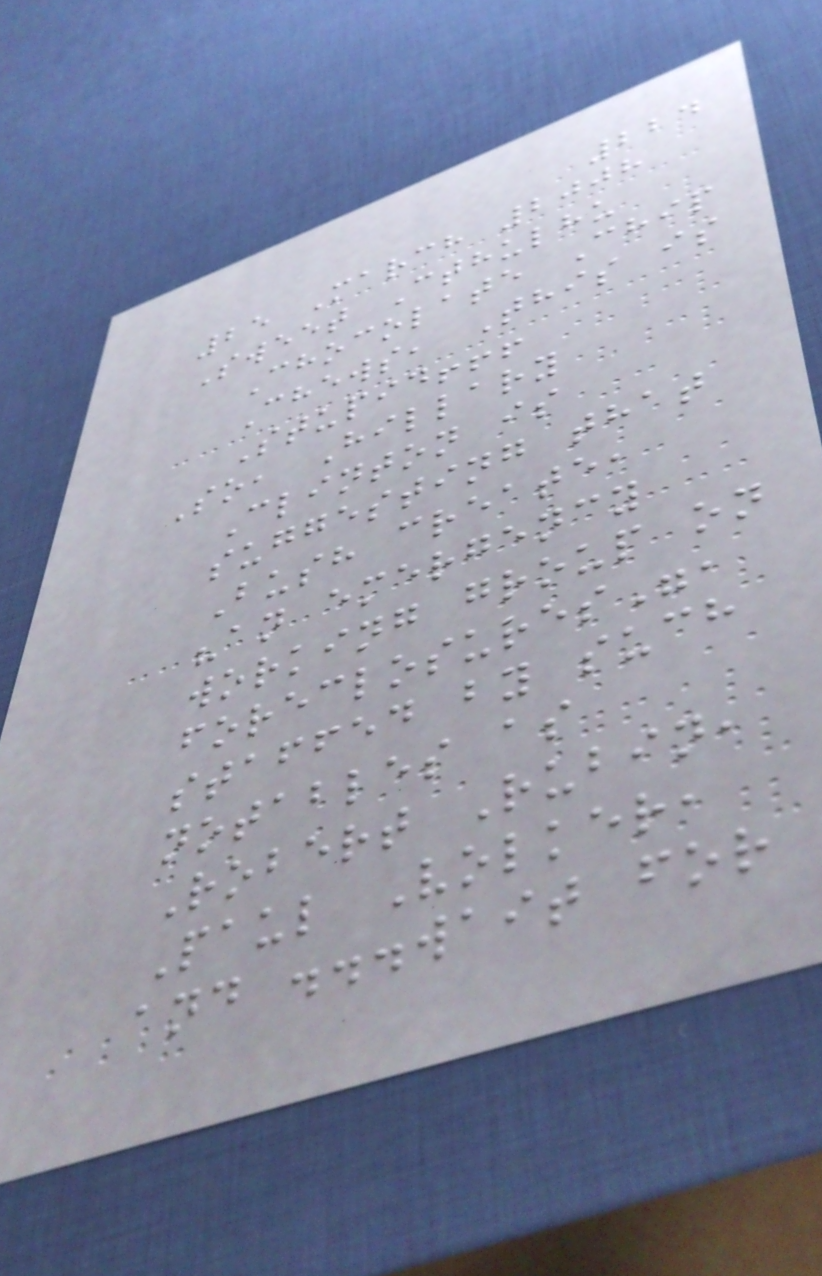224
25 March 2008
Sweet Cthulhu
Chocolate Chip
Chews, This is
Stupid!!!
So, Hillary
Clinton is
suggesting that
Bush create,
"an emergency
working group on
foreclosures",
staffed by such
notables as
Robert Rubin,
Paul Volker,
and ...wait for
